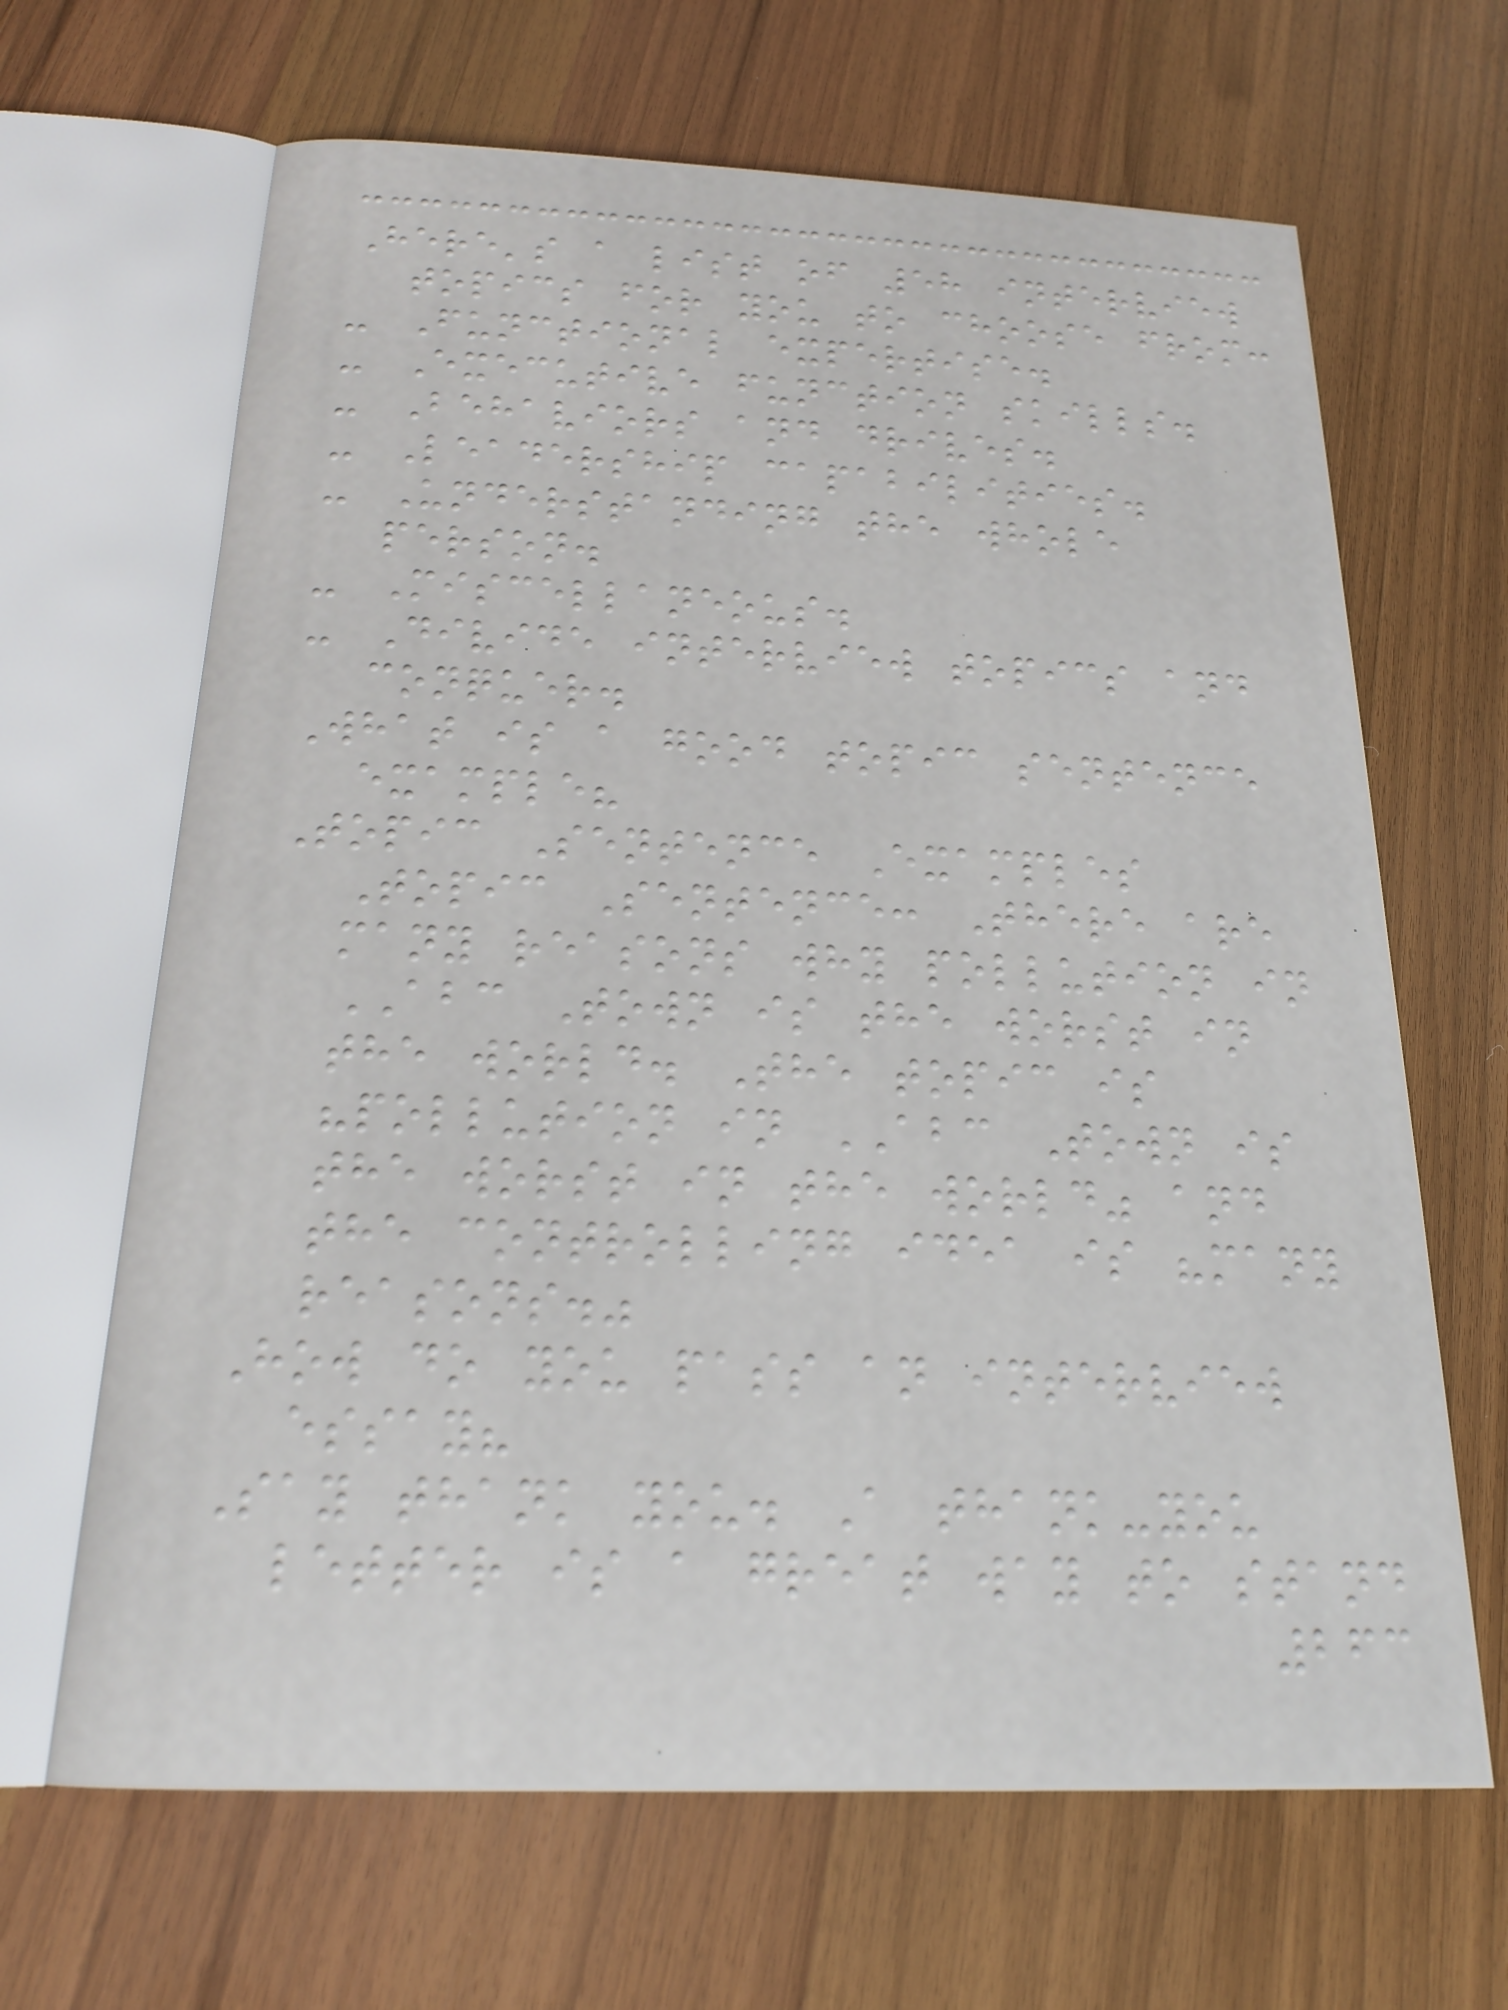Here's a list of 58 interview
topics for you to choose from:
- Functional expertise.
- Executive function skills.
- Behaviors and drives.
- Leadership capabilities.
- Understanding the whole
person.
- Miscellaneous.
- Divide interview topics and
conquer.
What is a good topic sentence
example?
Topic Sentence Examples
Topic Sentence: There are
many reasons why pollution in
ABC Town is the worst in
the world. The topic is
"pollution in ABC Town is
the worst in the world" and
the controlling idea is "many
reasons."
How do you pass an interview
essay?
Say thank you. A thank-you
letter is a great way to stand
263
